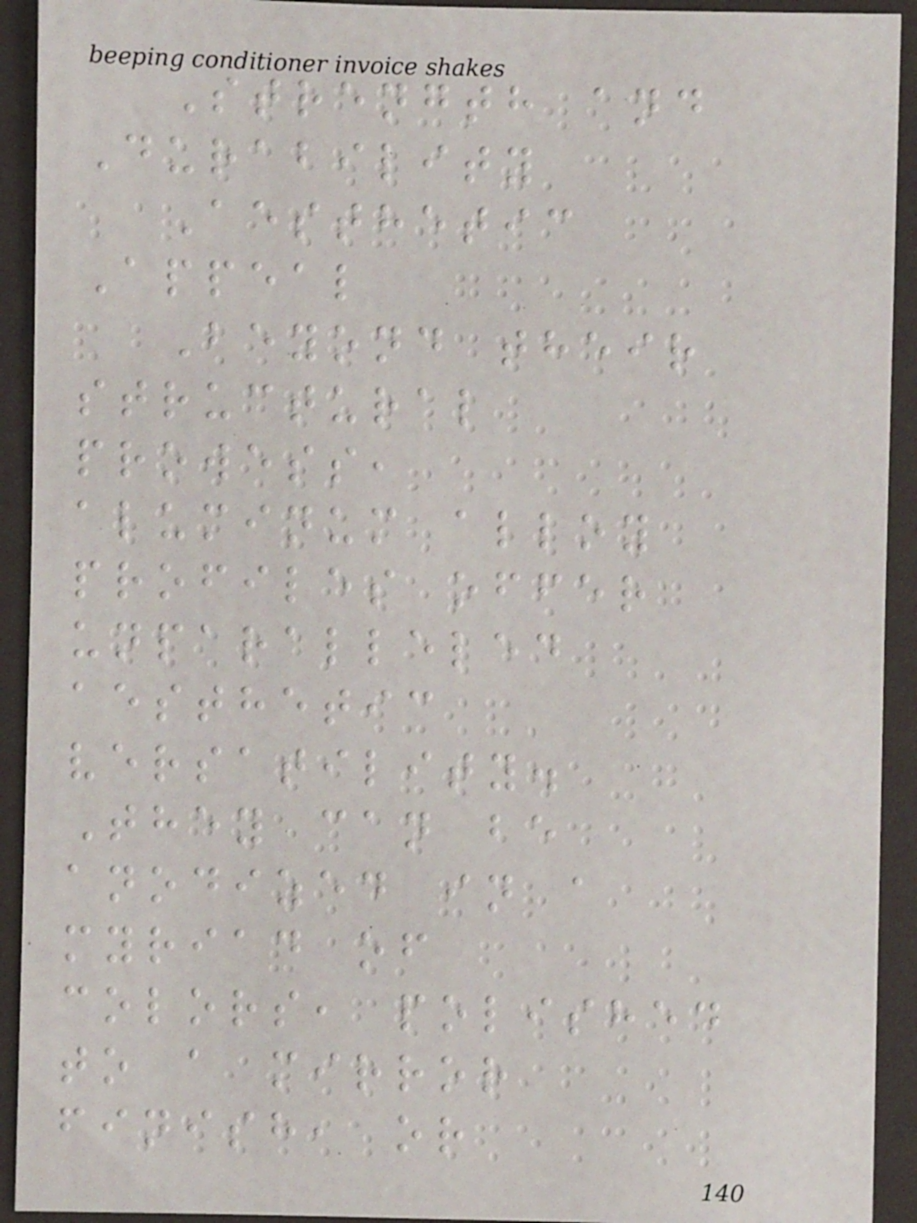Strength and
Durability
Aesthetic
Appeal
Beyond their
structural
prowess,
aluminum alloy
profiles offer
unparalleled
aesthetic
versatility.
They can be
anodized in a
myriad of
colors, polished
to a mirror
finish, or
